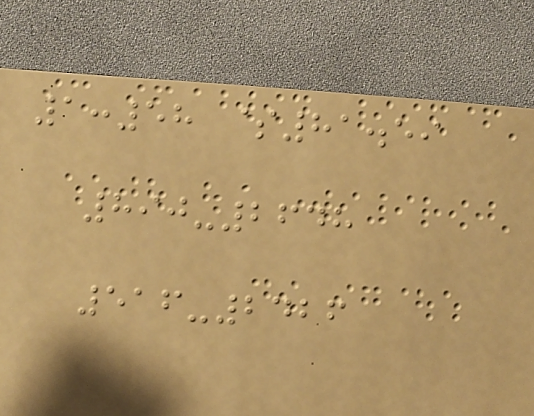1:58 $81.59
890-2648
516-2426
